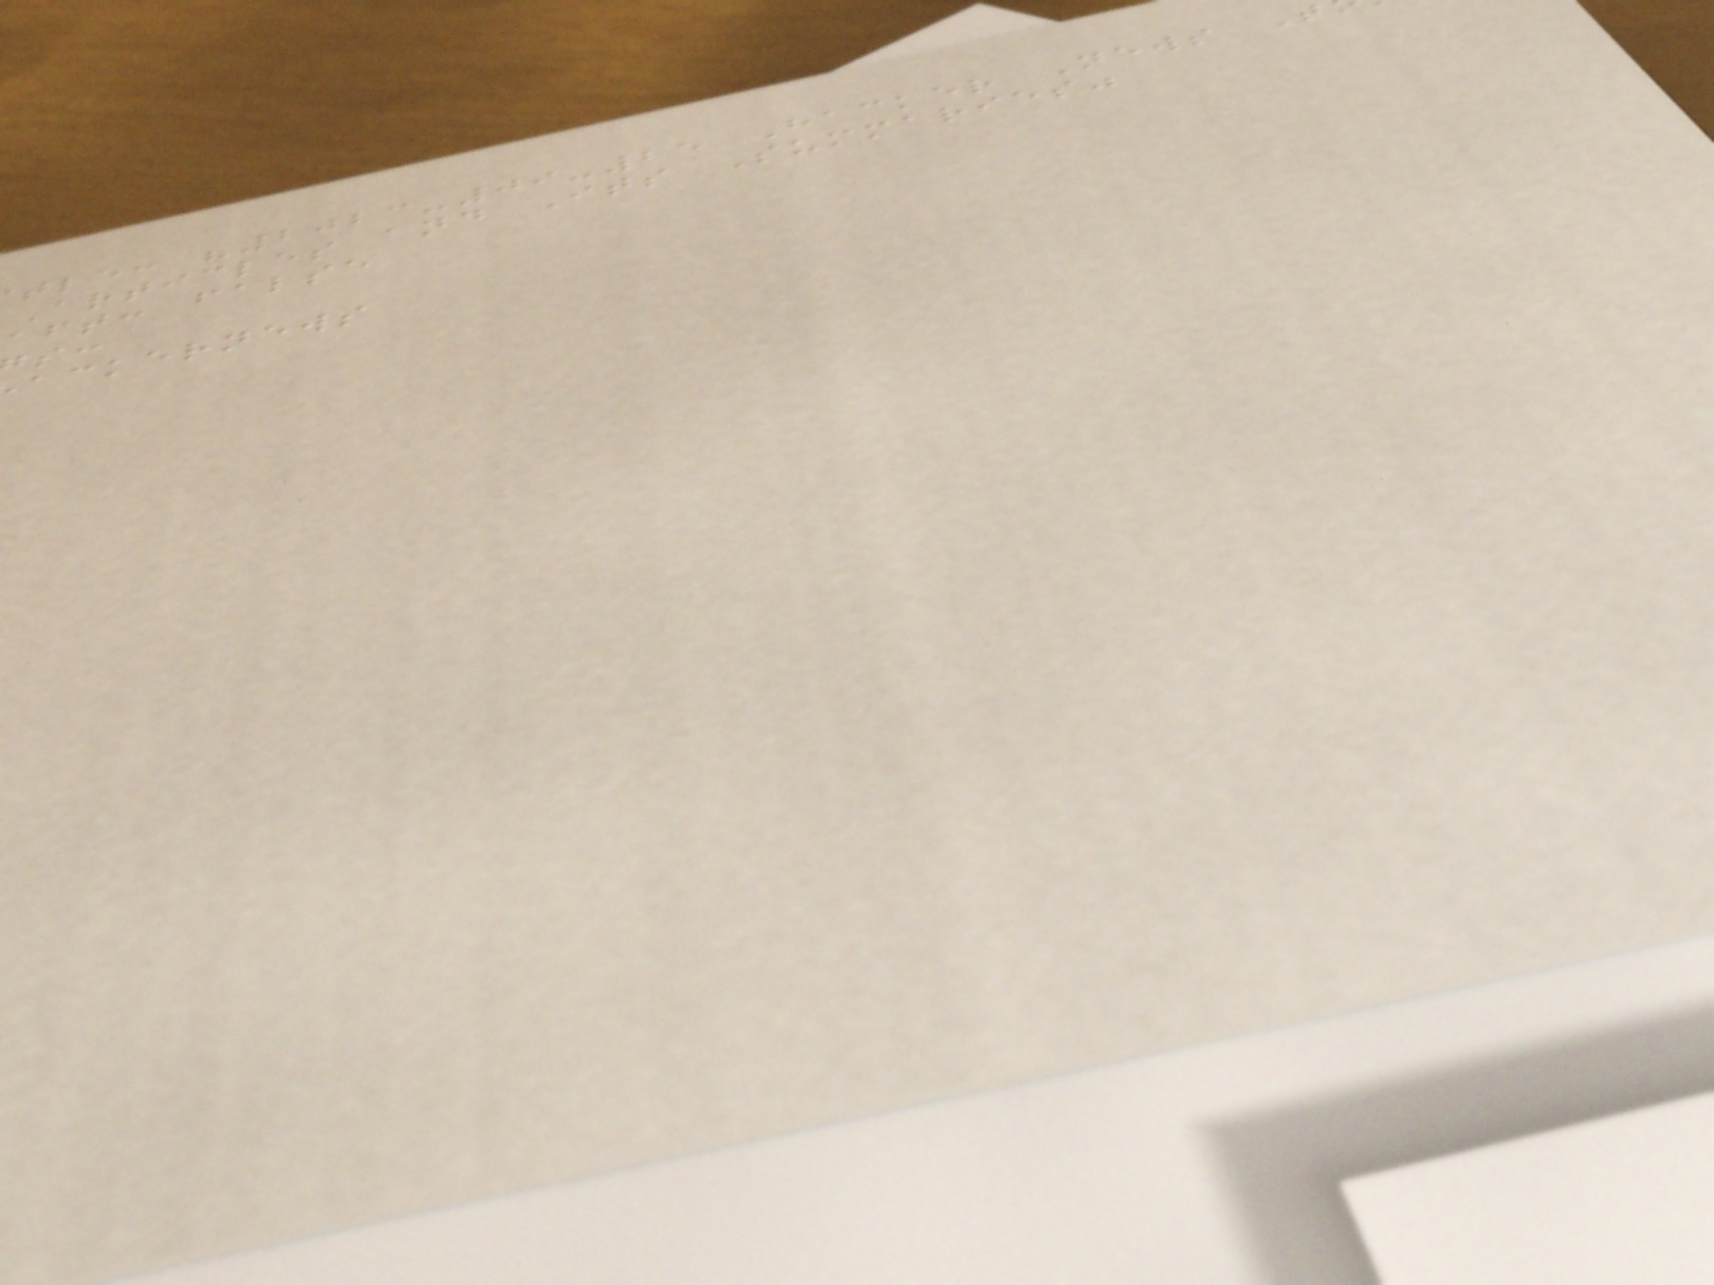tle: "2023-09-25 Hacker News T
Articles and Its Summaries"
aft: false
ackernews
